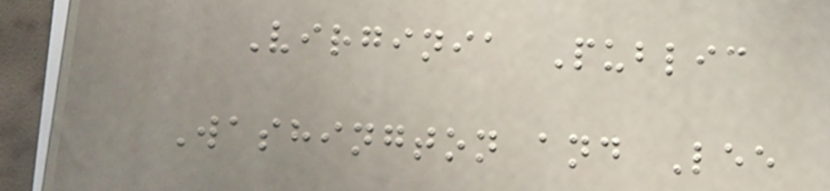Virginia Public
Washington and Lee
